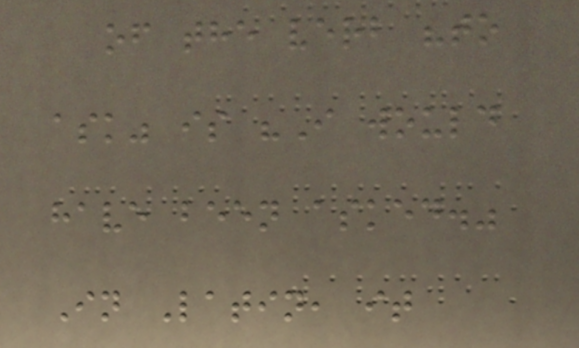of the verb "to
ask" is "I would
have been asked."
In Latin, it
